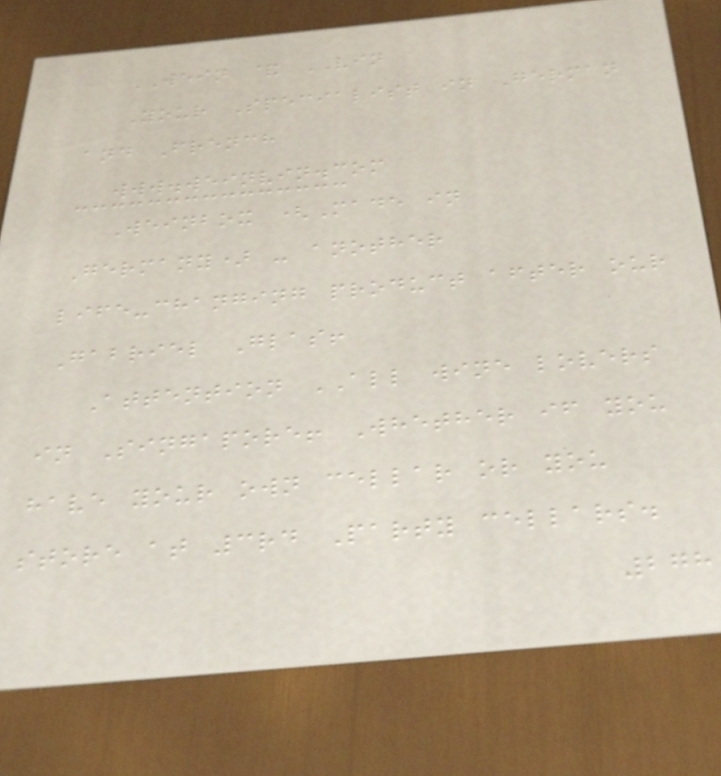WEIN & VIN
Your Specialist in German
and French
www.weinvin.com
Weinbox (Made in
Germany) - another
life-changing product after our
Gabriel Glas!
Attention ALL wine lovers
in Singapore! Whether if you
have your own cellar or you
store at 3rd Party cellars.
278
